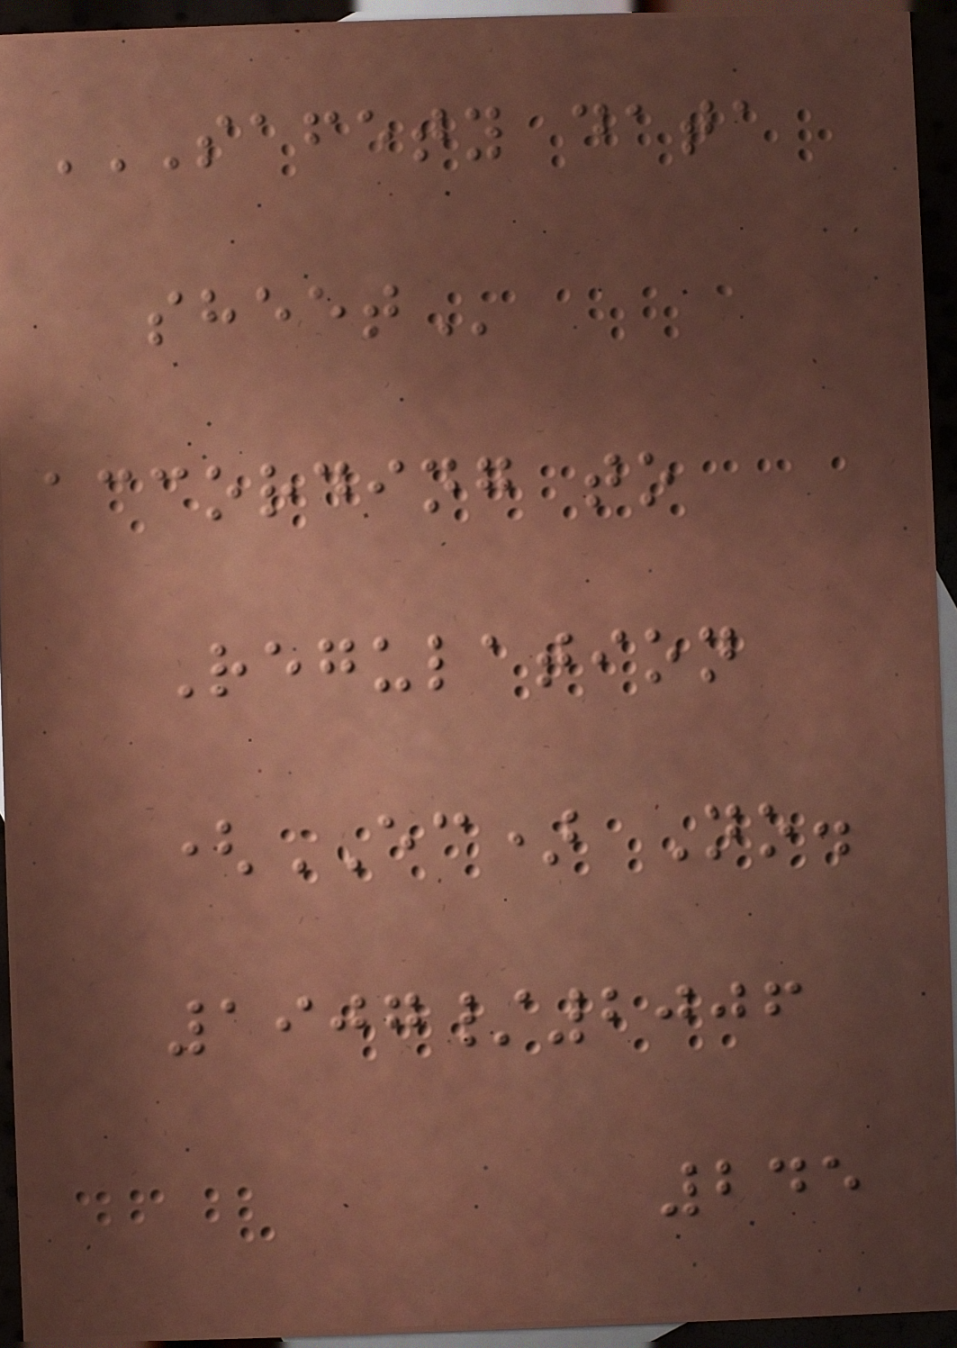SAFETY DATA
SHEET
according to
Regulation
(EC) No.
1907/2006
245
